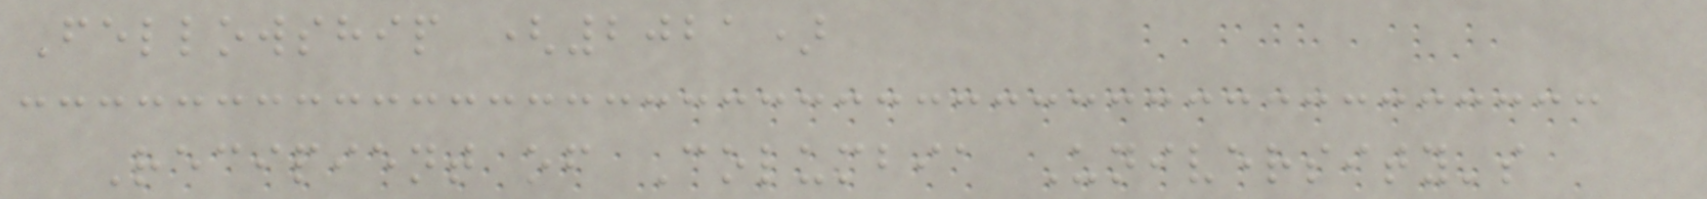Fellowship (2021)
Recipient of Columbia University's
